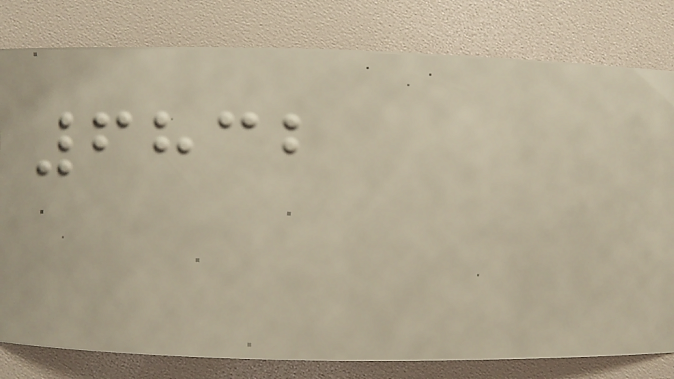6832
